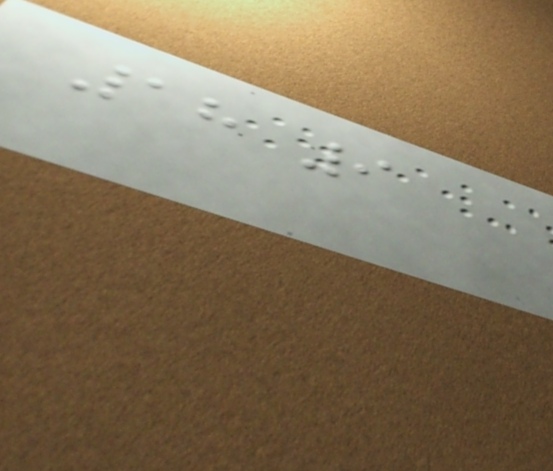18 9
